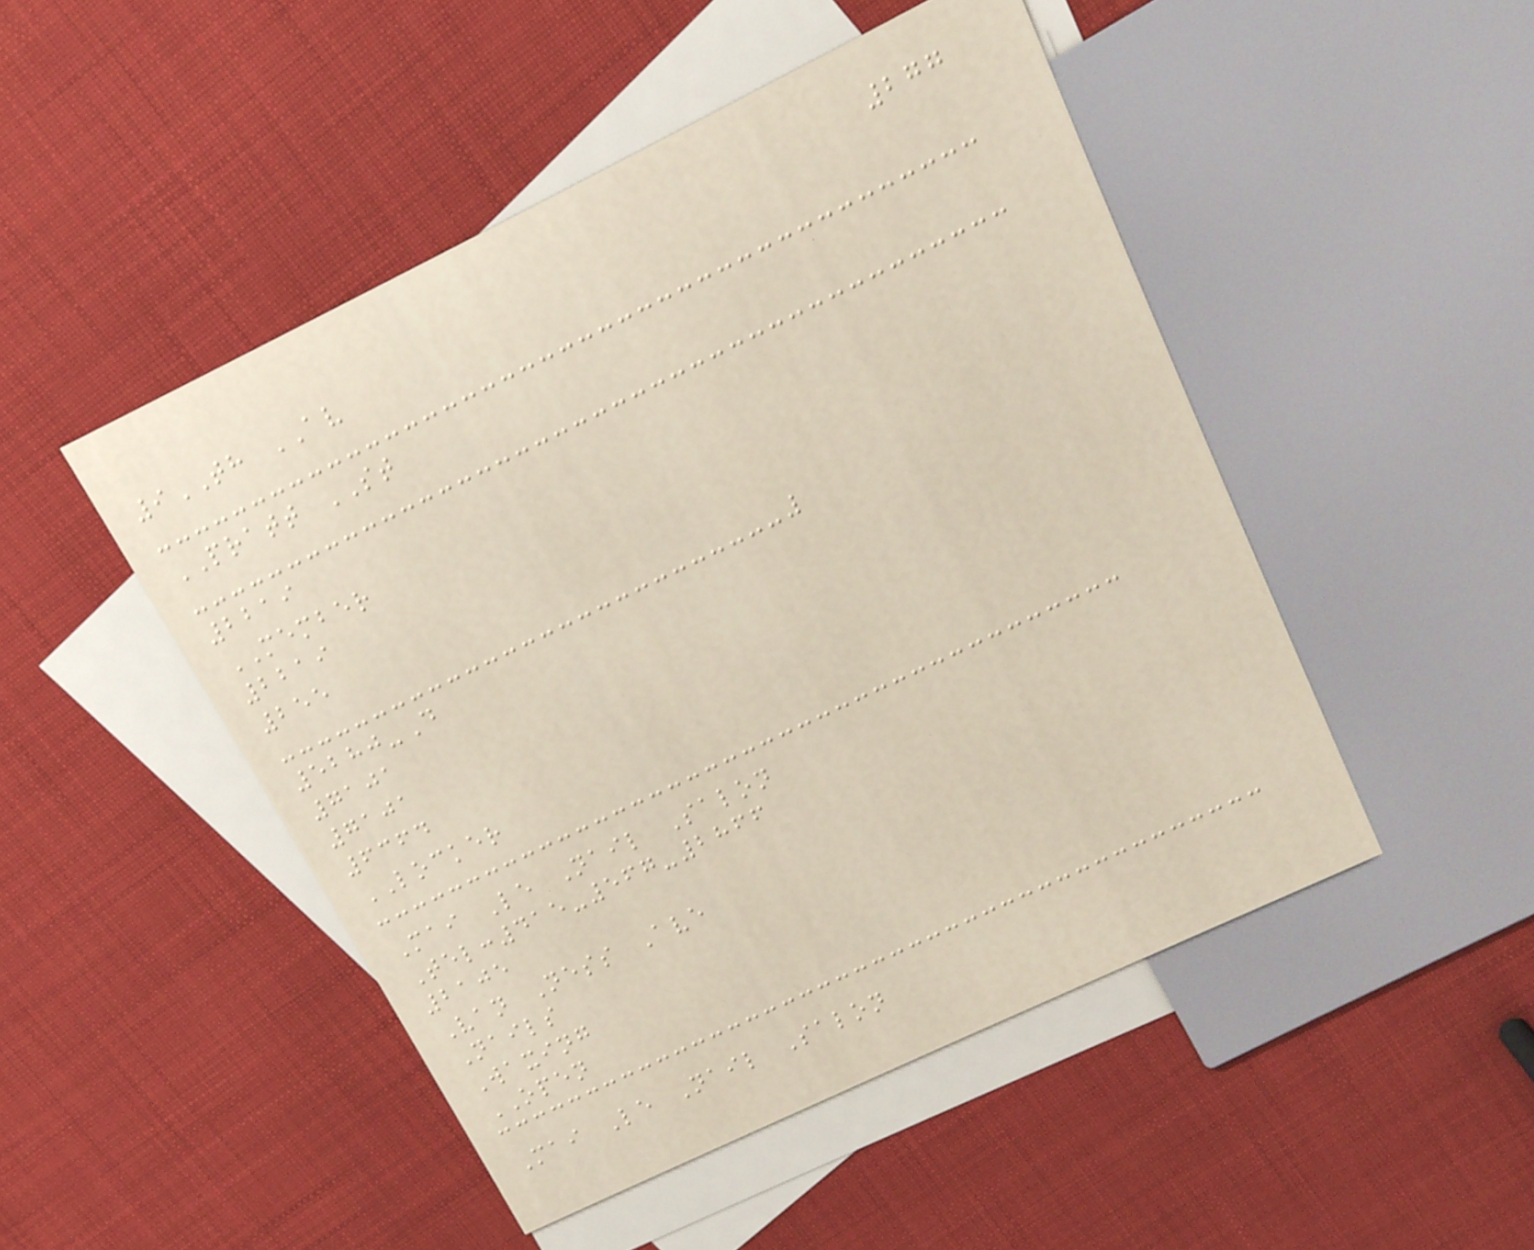277
9TH AV
PRATT ST
2219
MEMBER
2219
255
5280-D
7101
7101
6364
LOCKER
Mai Le Nail Salon
Tel:415-567-2866
2105
Van Ness Ave
Nails
Waxing
OPEN
Mai Le Nail Salon
